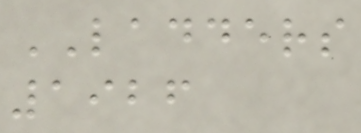LADDERS
1926
